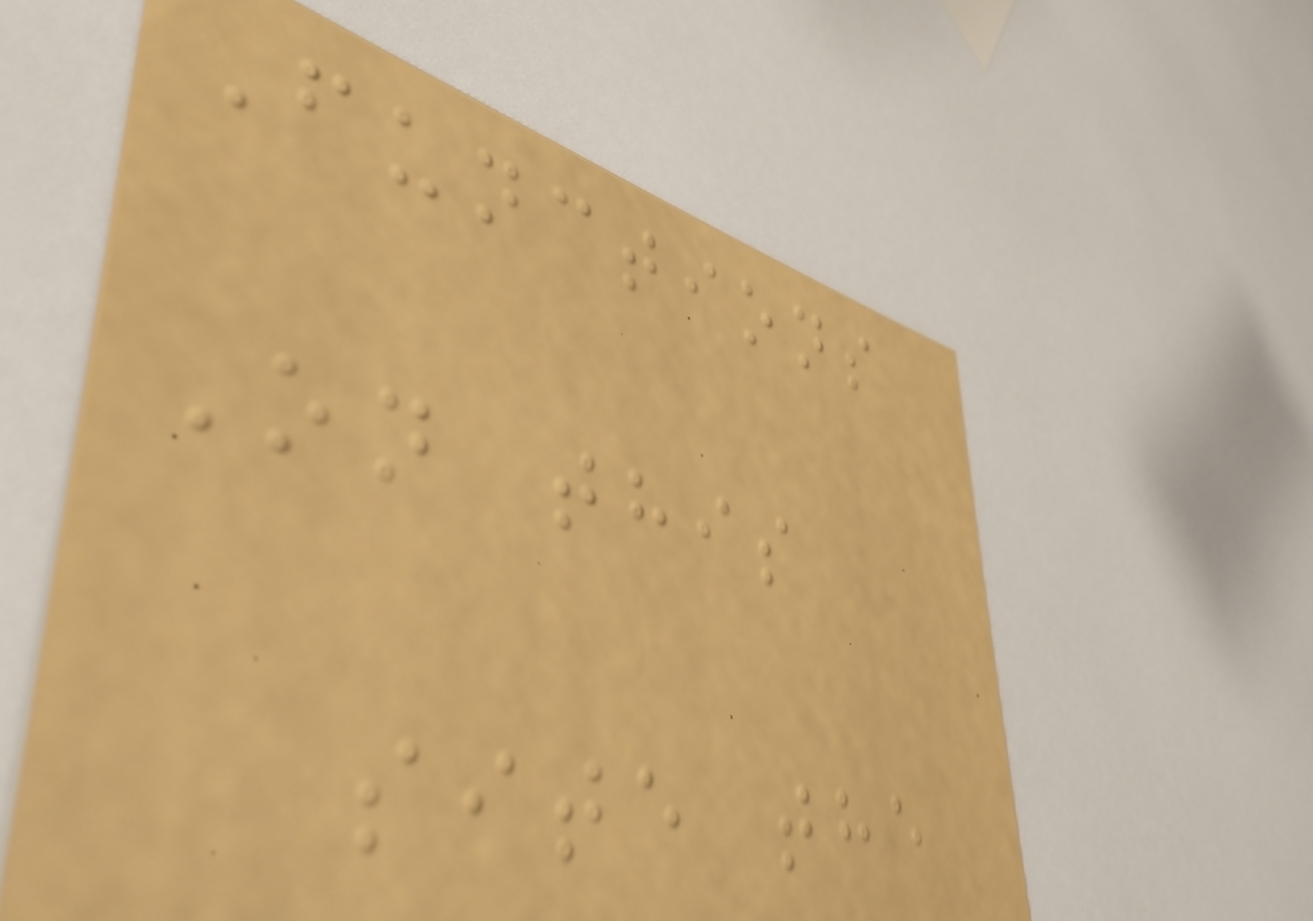Functions
On this
site the
